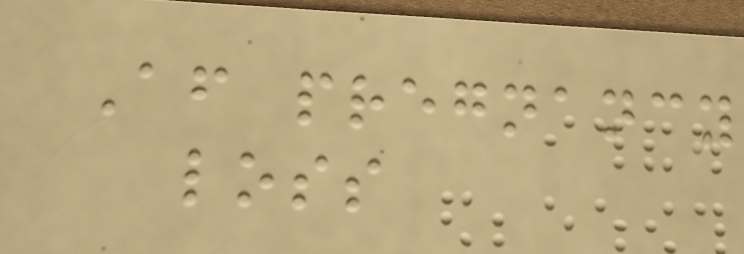After pregnancy
loss
